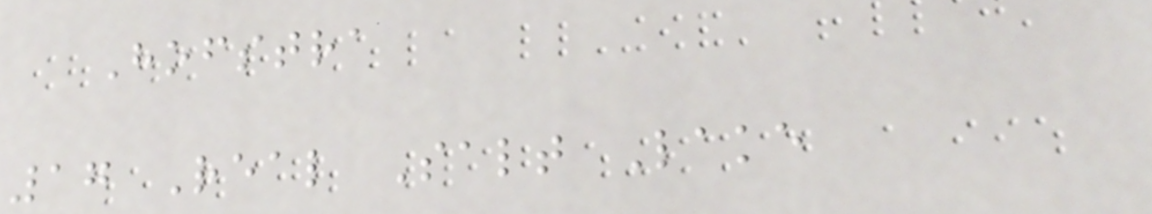Hofstra
17 Real Salt Lake
